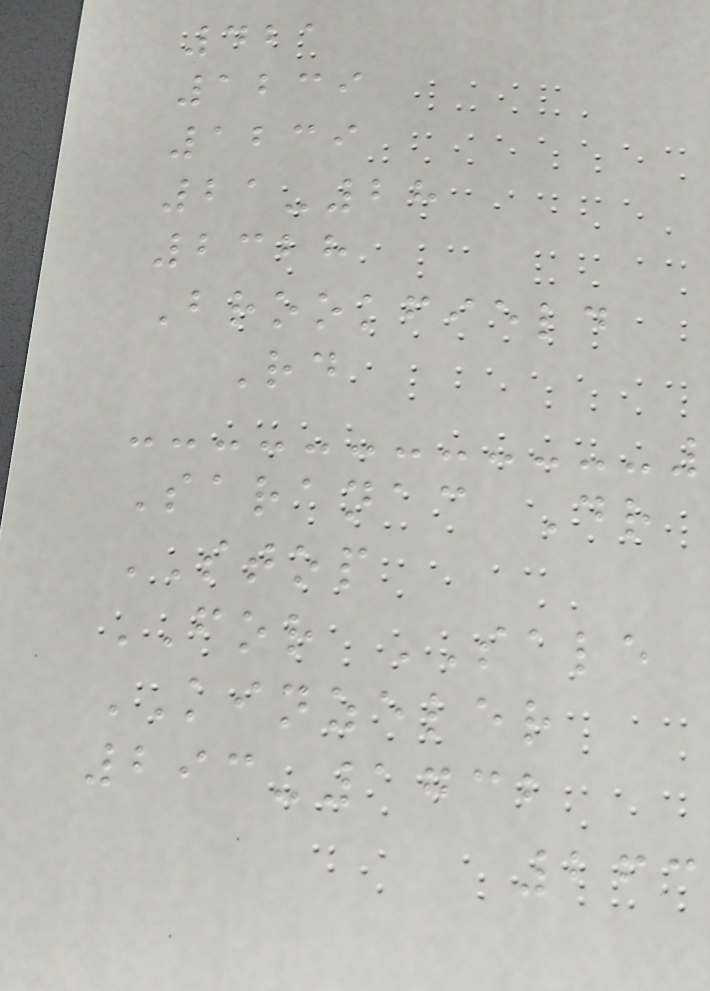421
1239
1239
21-28
2328
Brookfield
Rd
Saranac Dr
STOP
FOR SALE
KINZELER
293-1732
263
